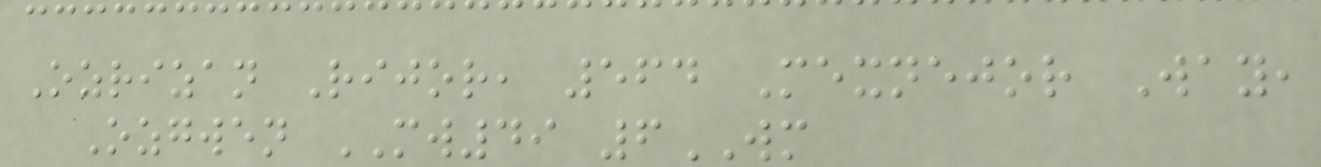Ozrizan Rijor, 564 Mexnejor Way,
Ozgwen MW49 6WM
